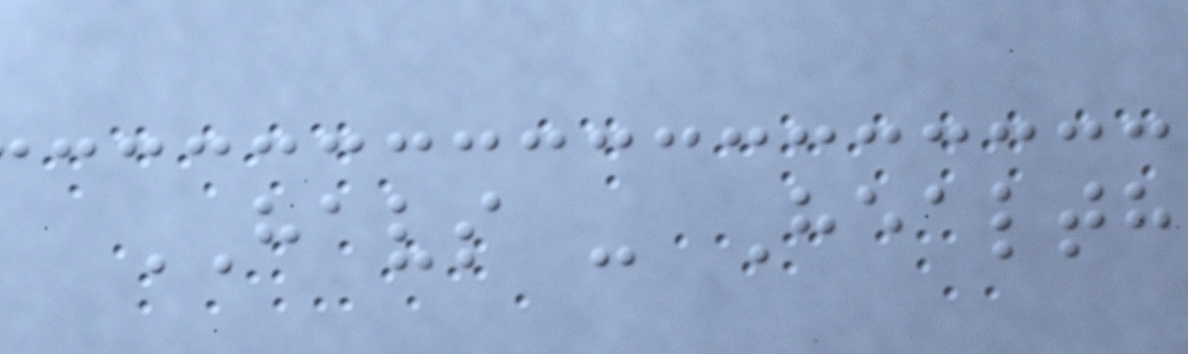HAVS - Health
